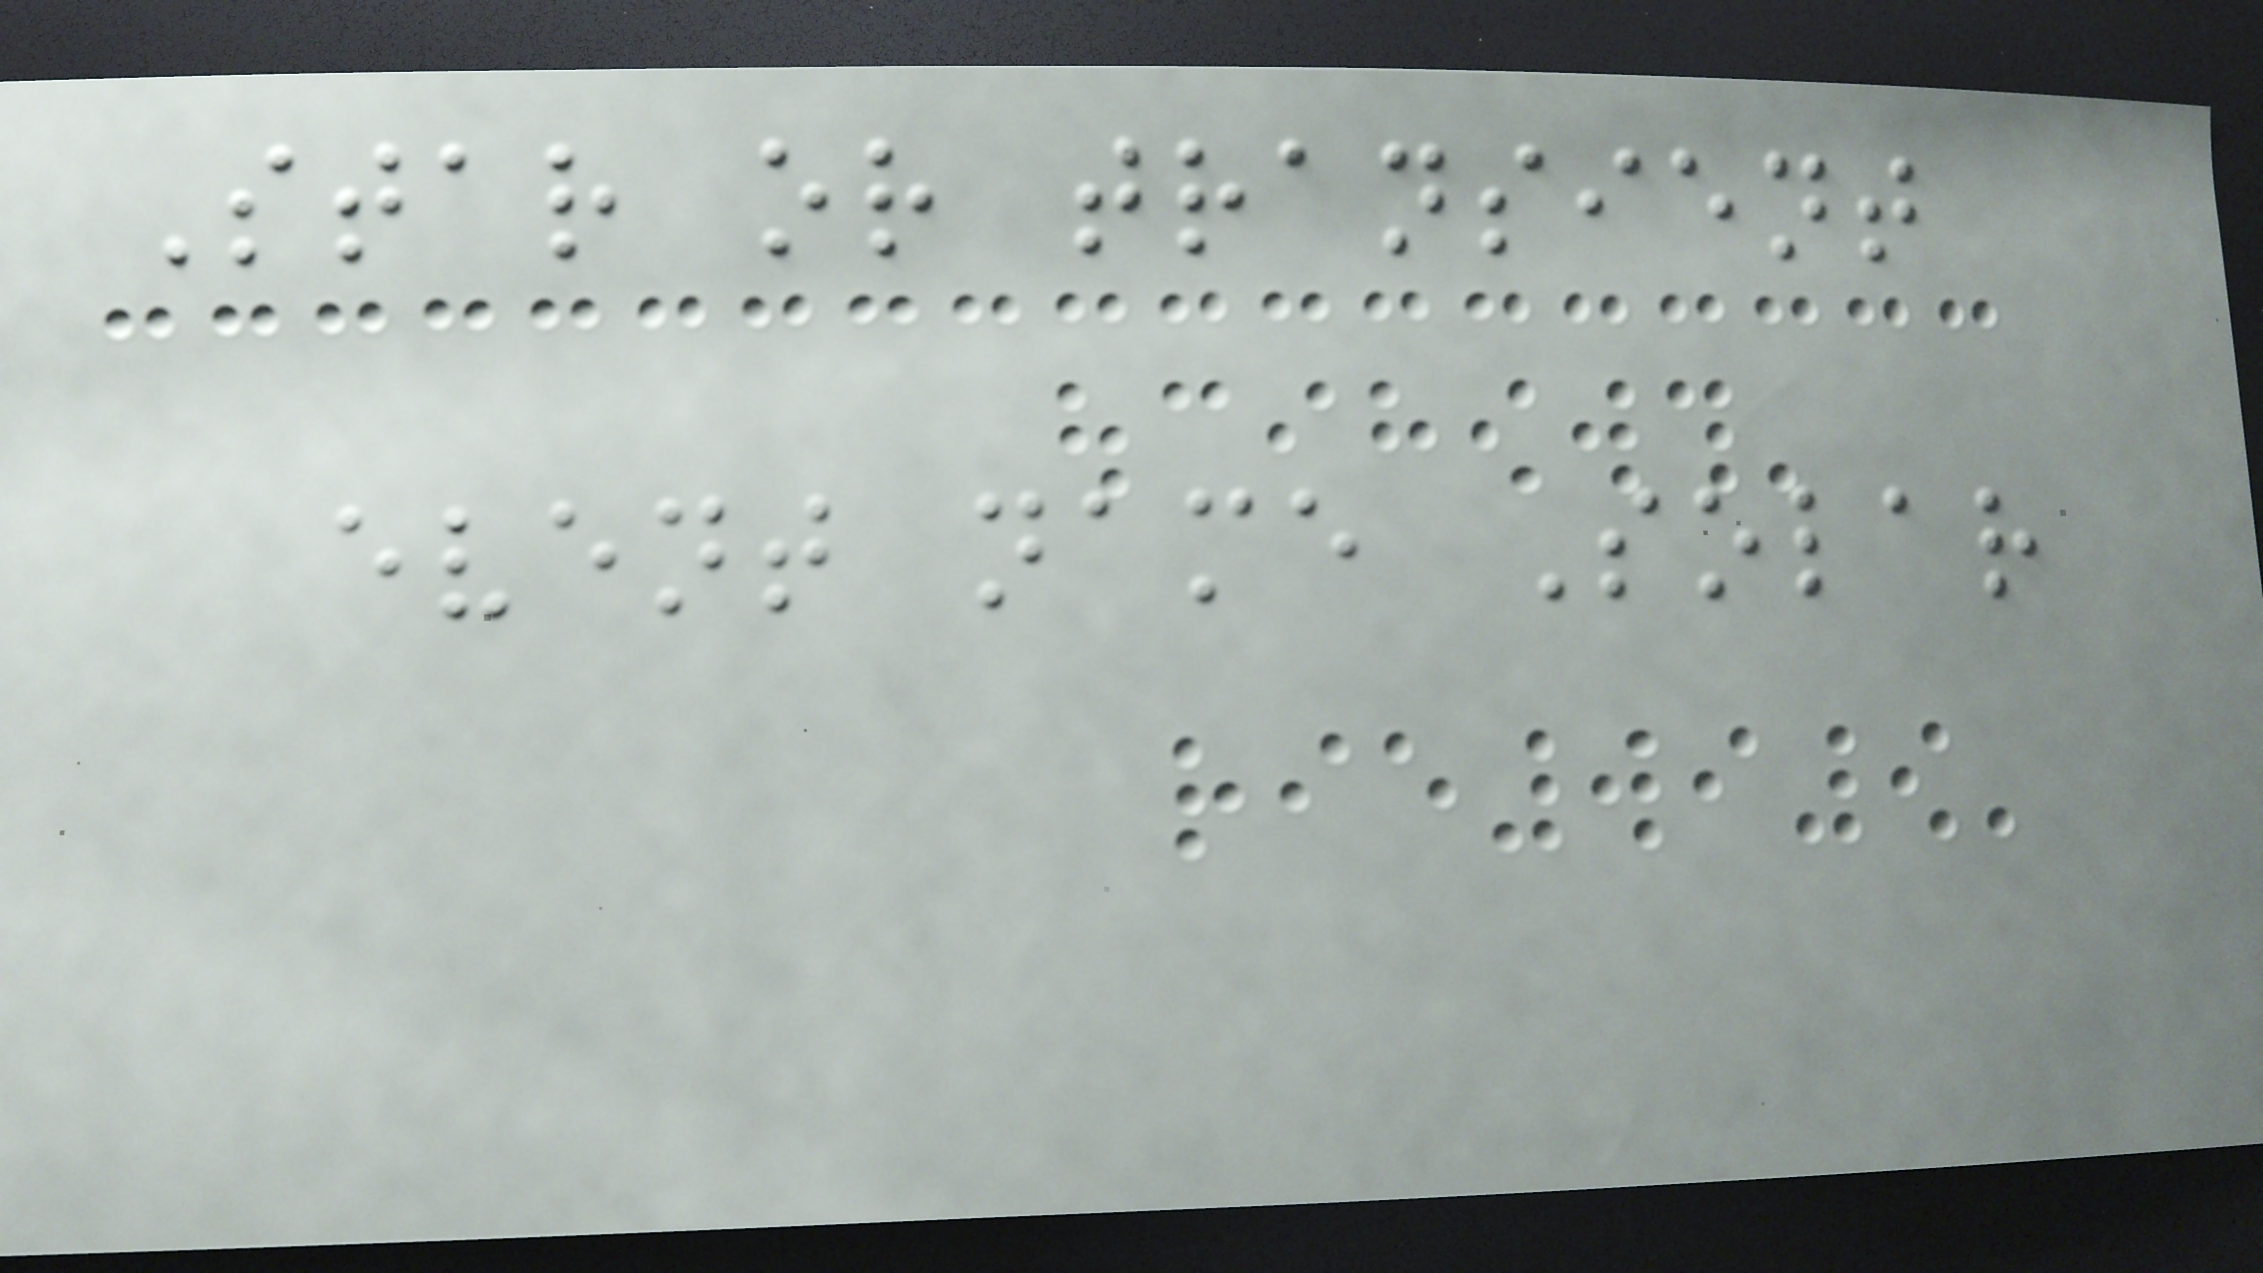Star or transient
event name Solar
